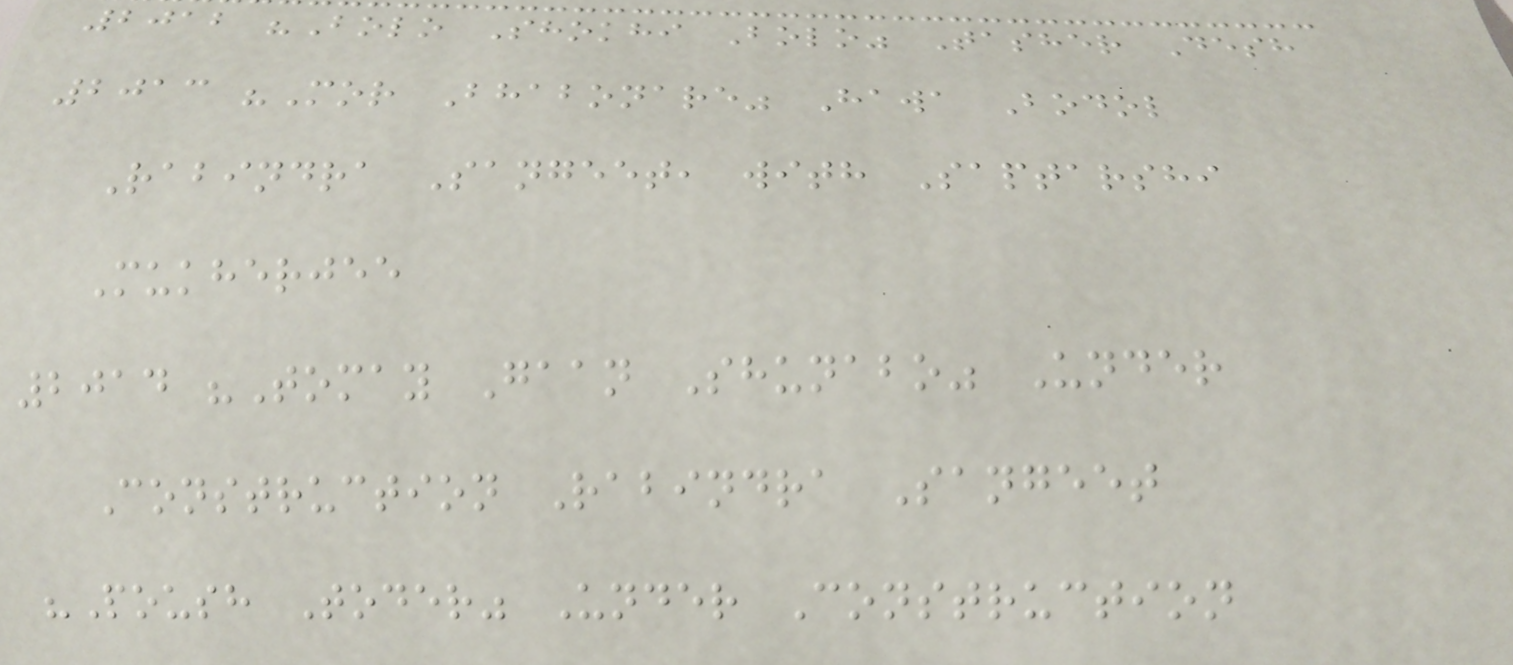2012 "Bolo Shokhi Bolo" Tasher Desh
2013 "Mor Bhabonare" Hawa Bodol
Rabindra Sangeet, with Saptarshi
Mukherjee
2014 "Tomay Gaan Shunabo" Under
Construction Rabindra Sangeet
"Poush Toder" Under Construction
